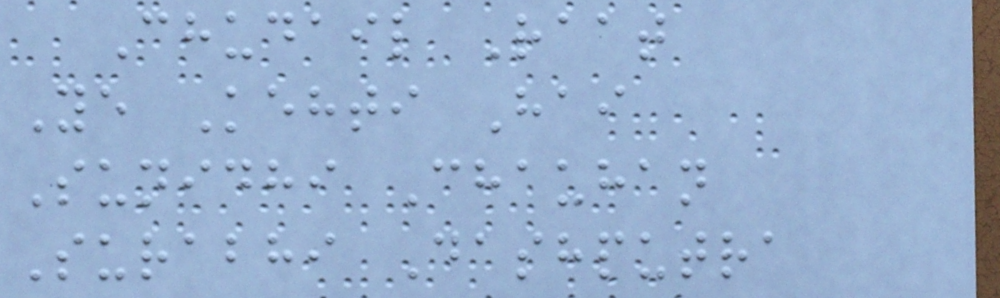Chudail Raat
Ye Kehti Hai
Sunidhi Chauhan
Surabhi Dashputra
